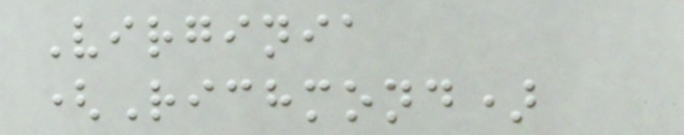Virginia
(Richmond)
